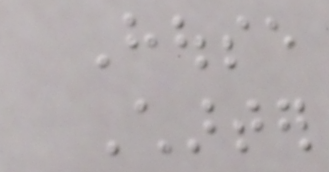House
Charter
